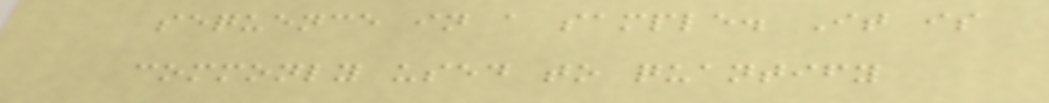sequence in a sample. It is
commonly used to quantify
